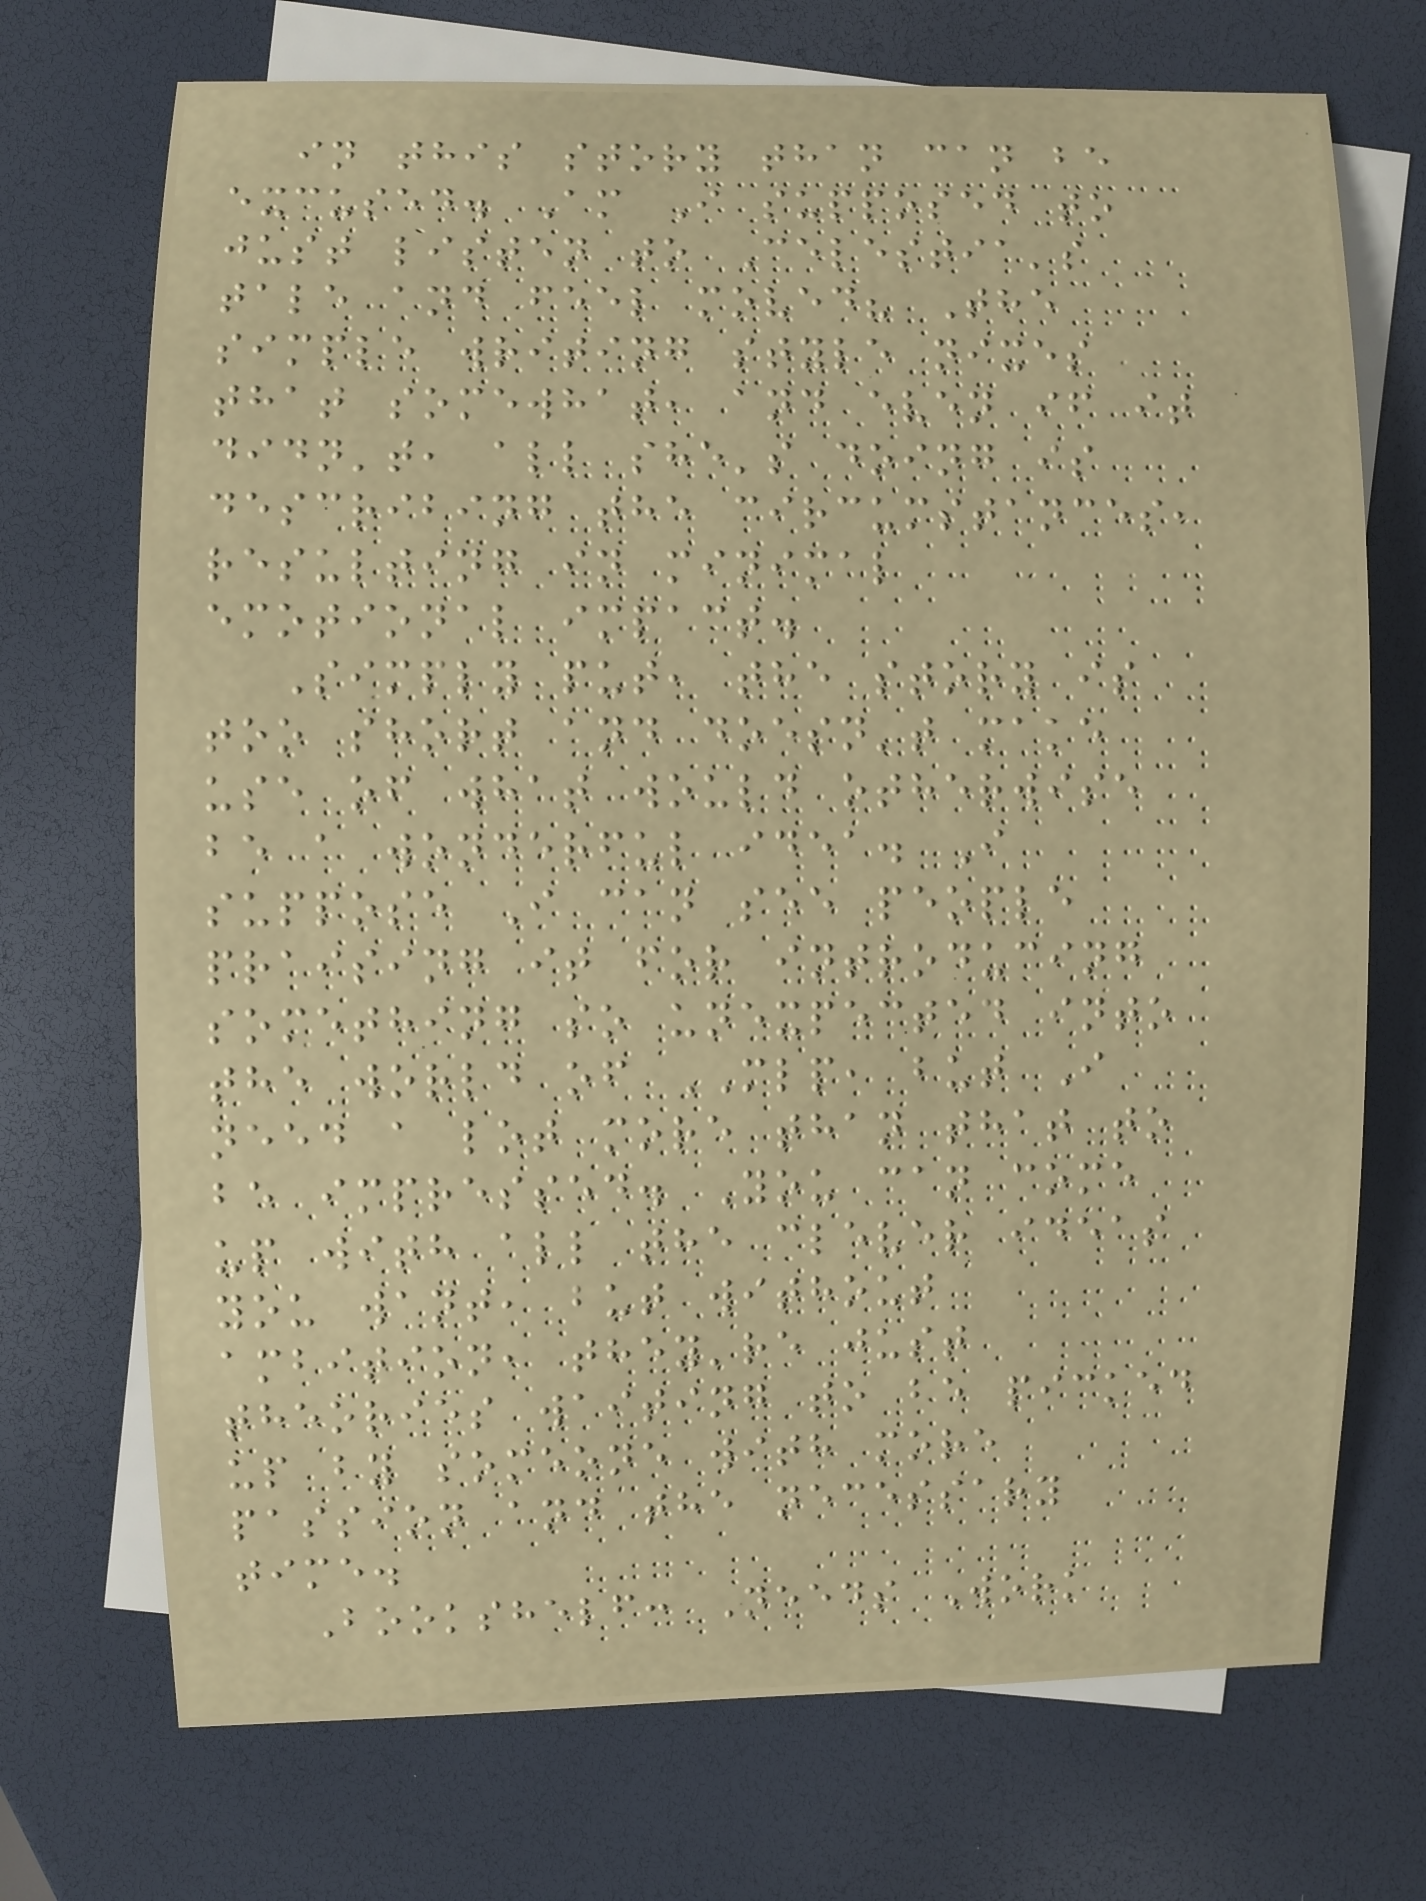in this story than can be
excused. Am I supposed to
just listen to Celestia's
tale and feel moved? The
simple writing style nixes
that somewhat, and even if it
didn't, all she's doing is
describing the circumstances,
resulting in minimal
emotional impact.
Simply put, the story is
too short and doesn't make
use of what would otherwise
be a wonderful idea. I
suppose I can see people
praising it for introducing
something so unexpected into
the world of MLP, but I
need a lot more than that to
be impressed. You can come
up with all the clever ideas
you want, but without
ambition, they're just
theories waiting to be picked
up by someone with more
passion and the necessary
time.
Bookshelf: Needs Work
